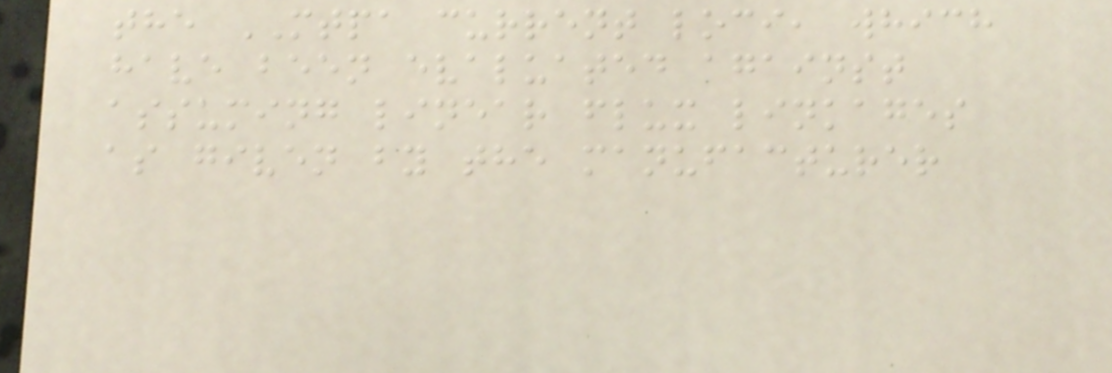the MTPA current loci, which
have been evaluated against
assuming linear flux linkages
as given by the manufacturer
